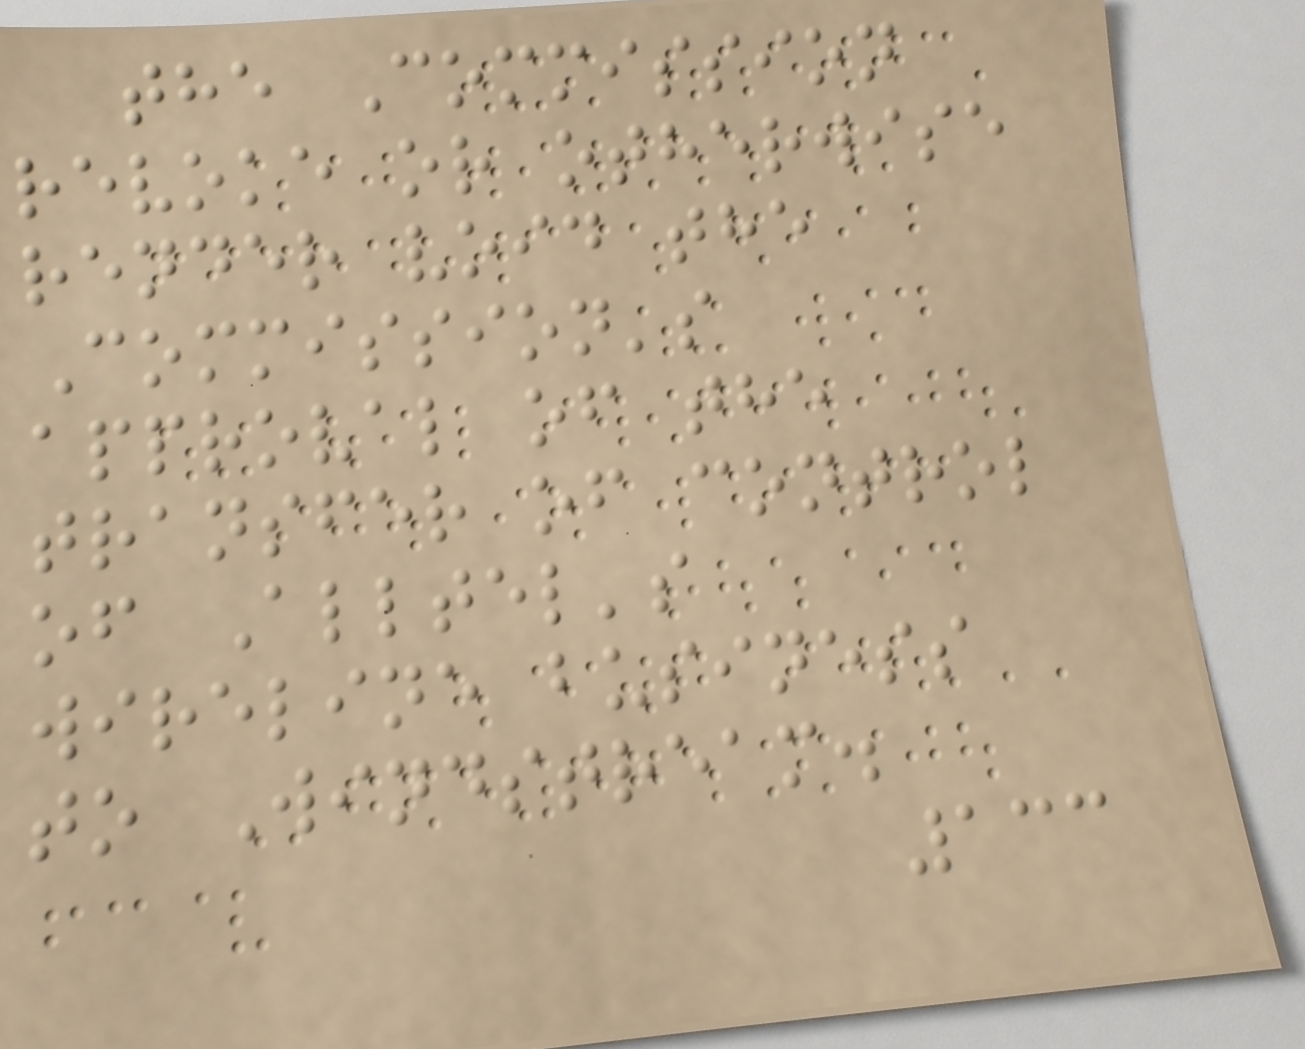the Commission
revoke or otherwise
render void the
Commission's
approval of the
transfer of control
of Alltel's
wireline business
to Windstream.
133
